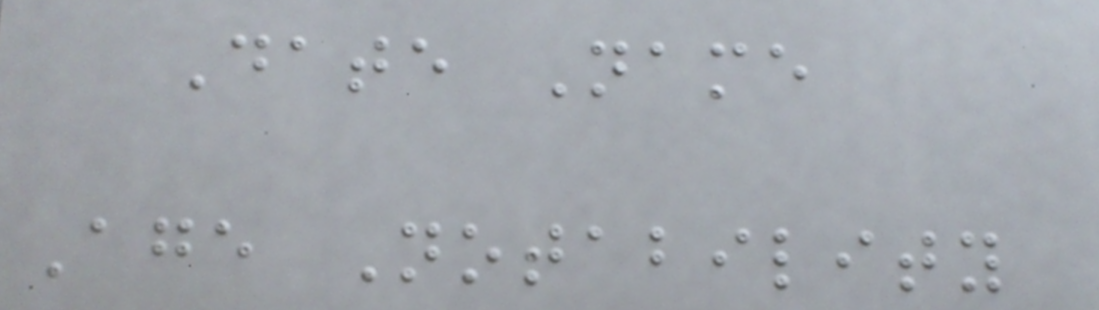Date Name
Age Notability
